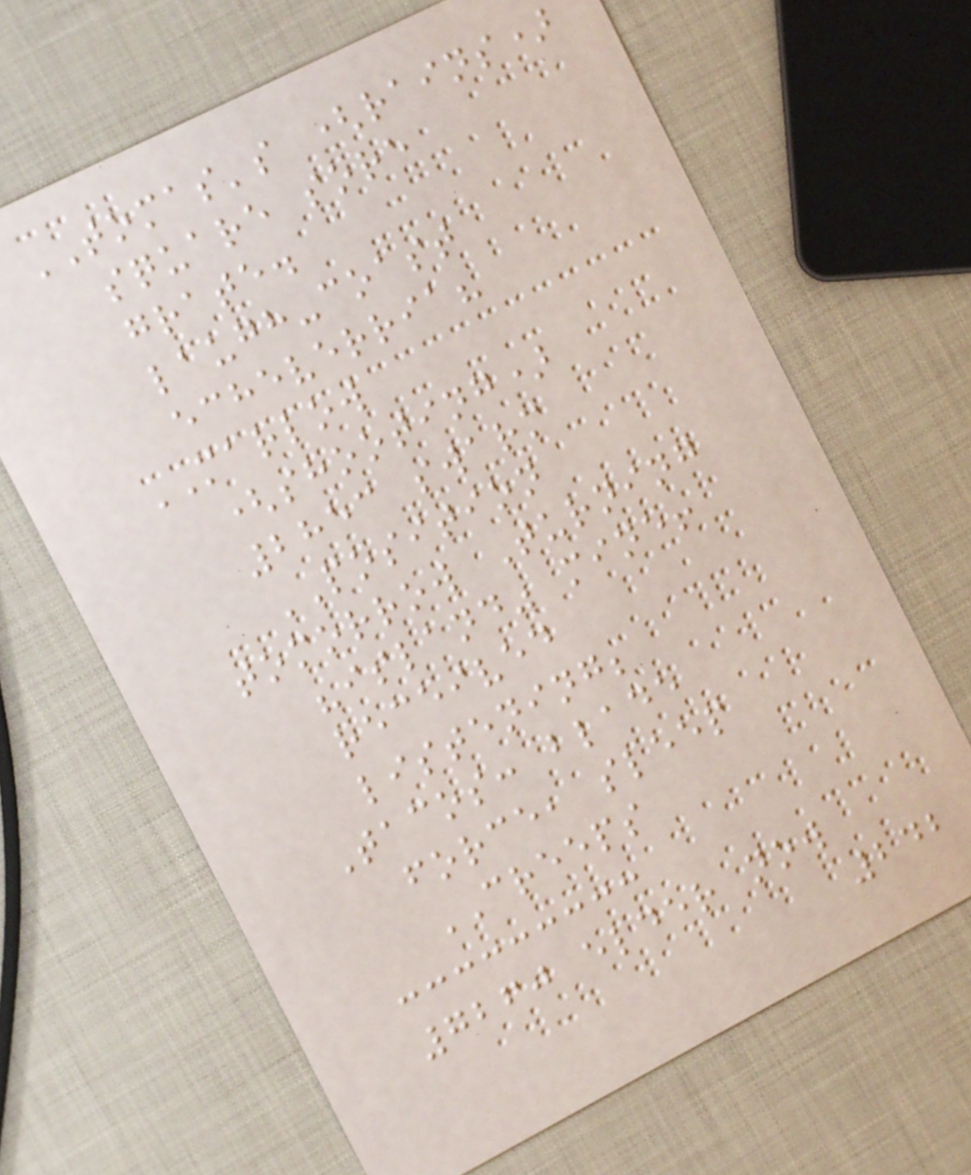TOMAS's (rains)
square sore
grate.
laugh-coast
echeverria?
MARLOW
(shooting)
2853 swarm
POSITION
tomorrow Turning
"island" mine!
received
listening;
Tacos: blade
force, sleep
CREEPS
7260 elder now
242
